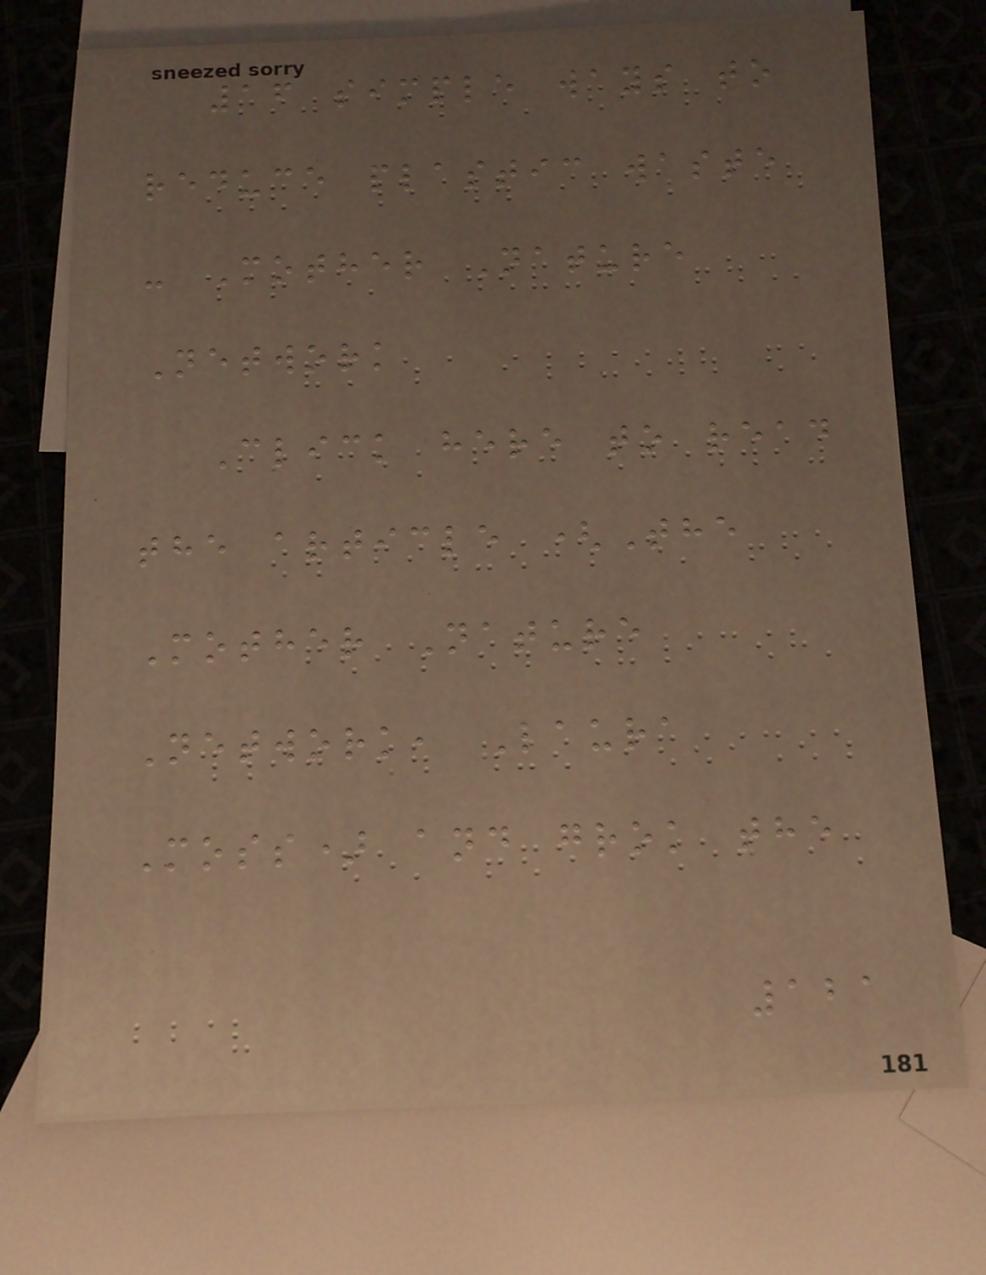16 simple ways to
reduce plastic waste
- Mother Nature
Network
Click here to read
the article (The
Mother Nature
Network, Laura
Moss) and grok the
121
